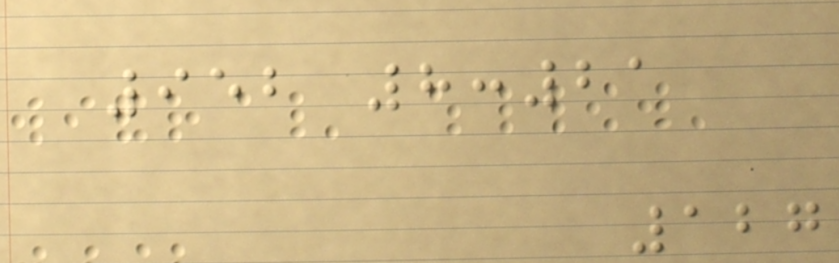952 8:21
127
